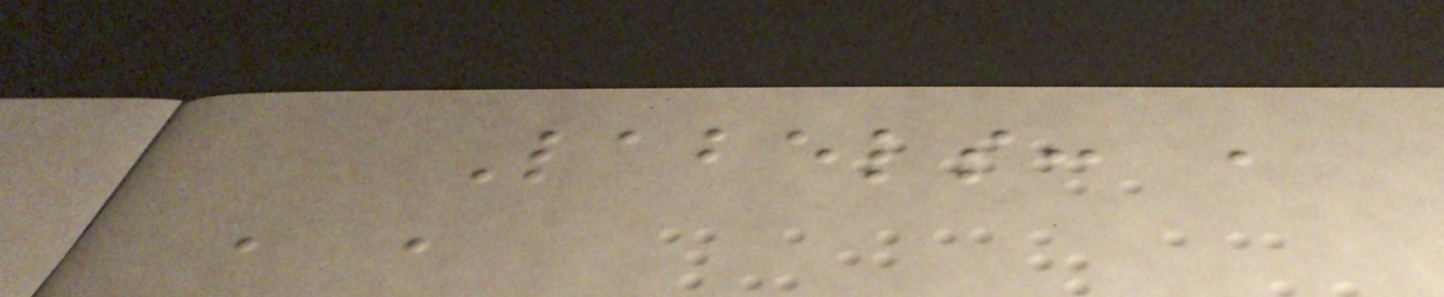Labels: ,
, ,
